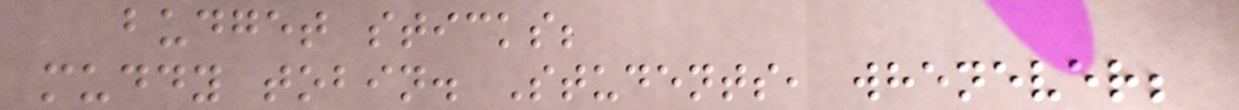budget sticks;
muddy tobin. Students, whenever;
